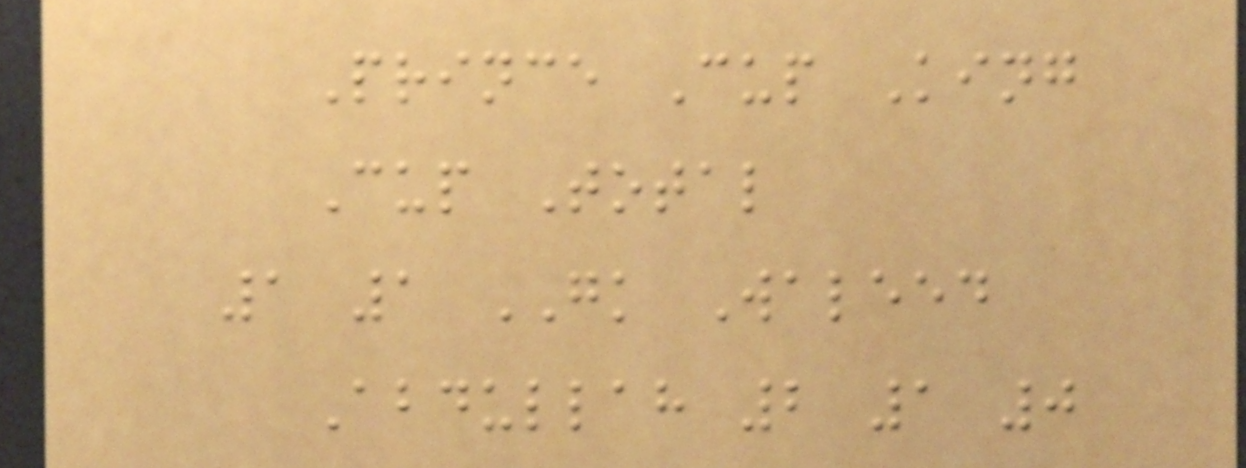Prince Cup King
Cup Total
1 1 GK Waleed
Abdullah 2 1 0
